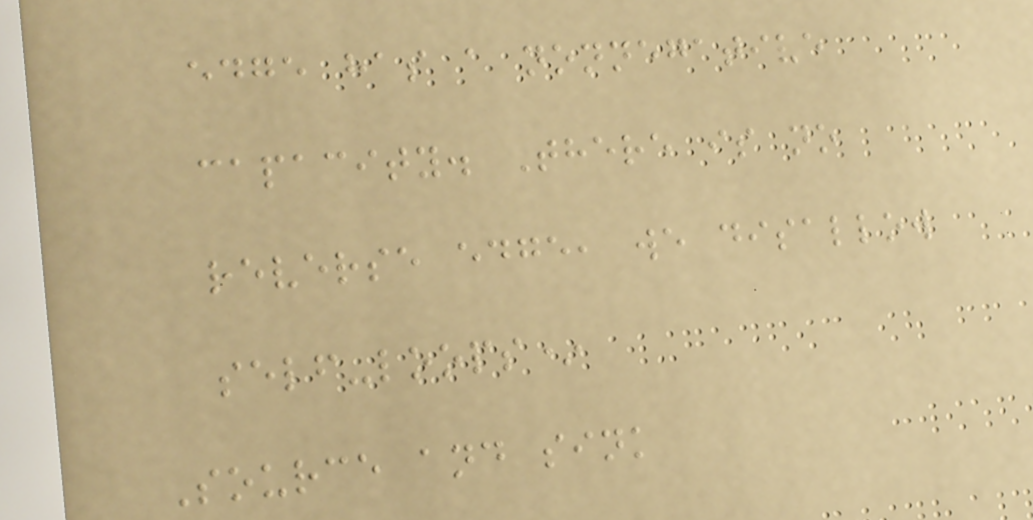edge has a nonnegative
capacity. There is no
reverse edge, we disallow
self-loops*
Source and sink
